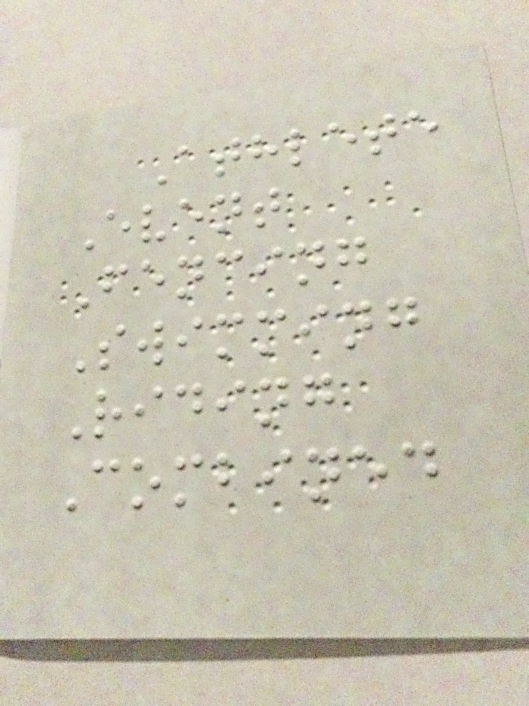Athlete
Event
Fencing
Swimming
Riding
Combined
